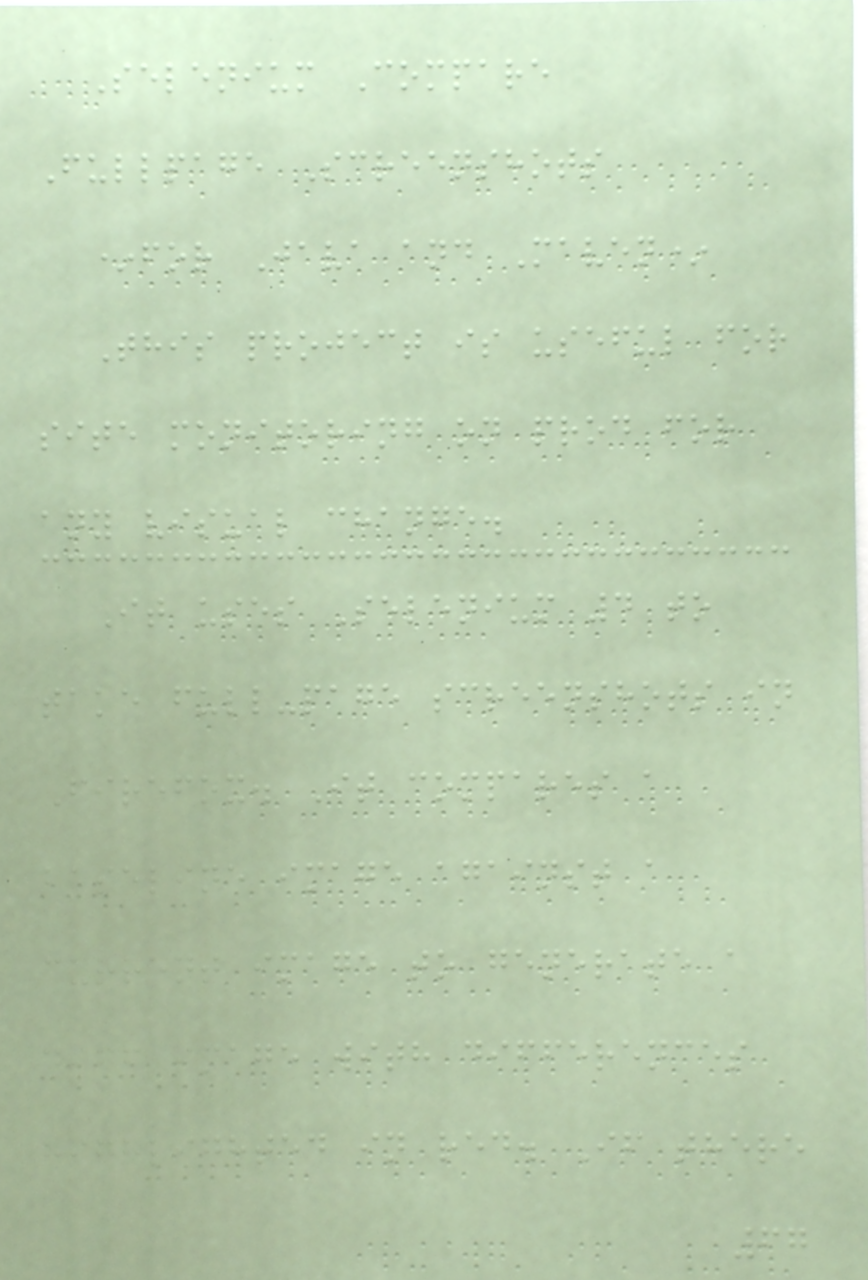Selenium Compare
Fullpage Screenshots
*for Java and Maven*
This project is useful for
site monitoring on prod for
any visual change.
It uses Selenium 4 to
take full-page screenshots in
Firefox. It compares a
baseline image against a
current image to generate a
diff image with differences
highlighted in red. If there
67
